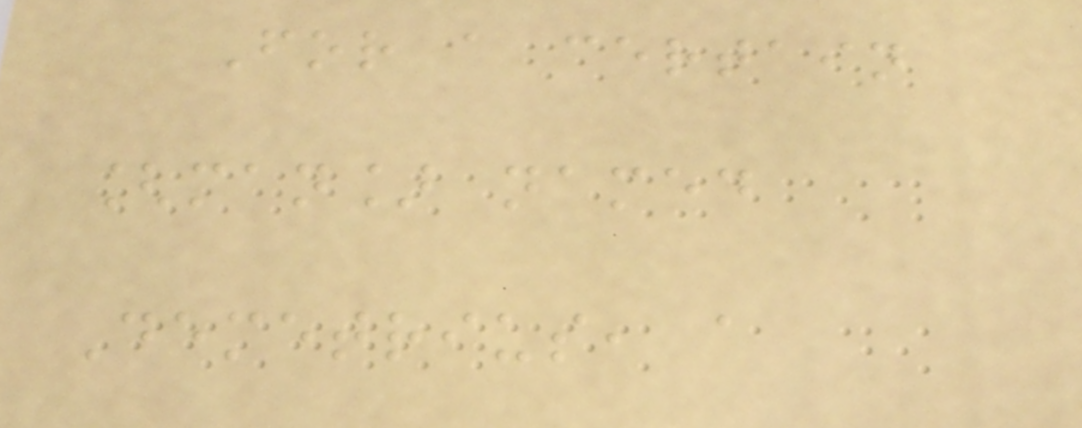For a certain
[man] named
Demetrius, a
